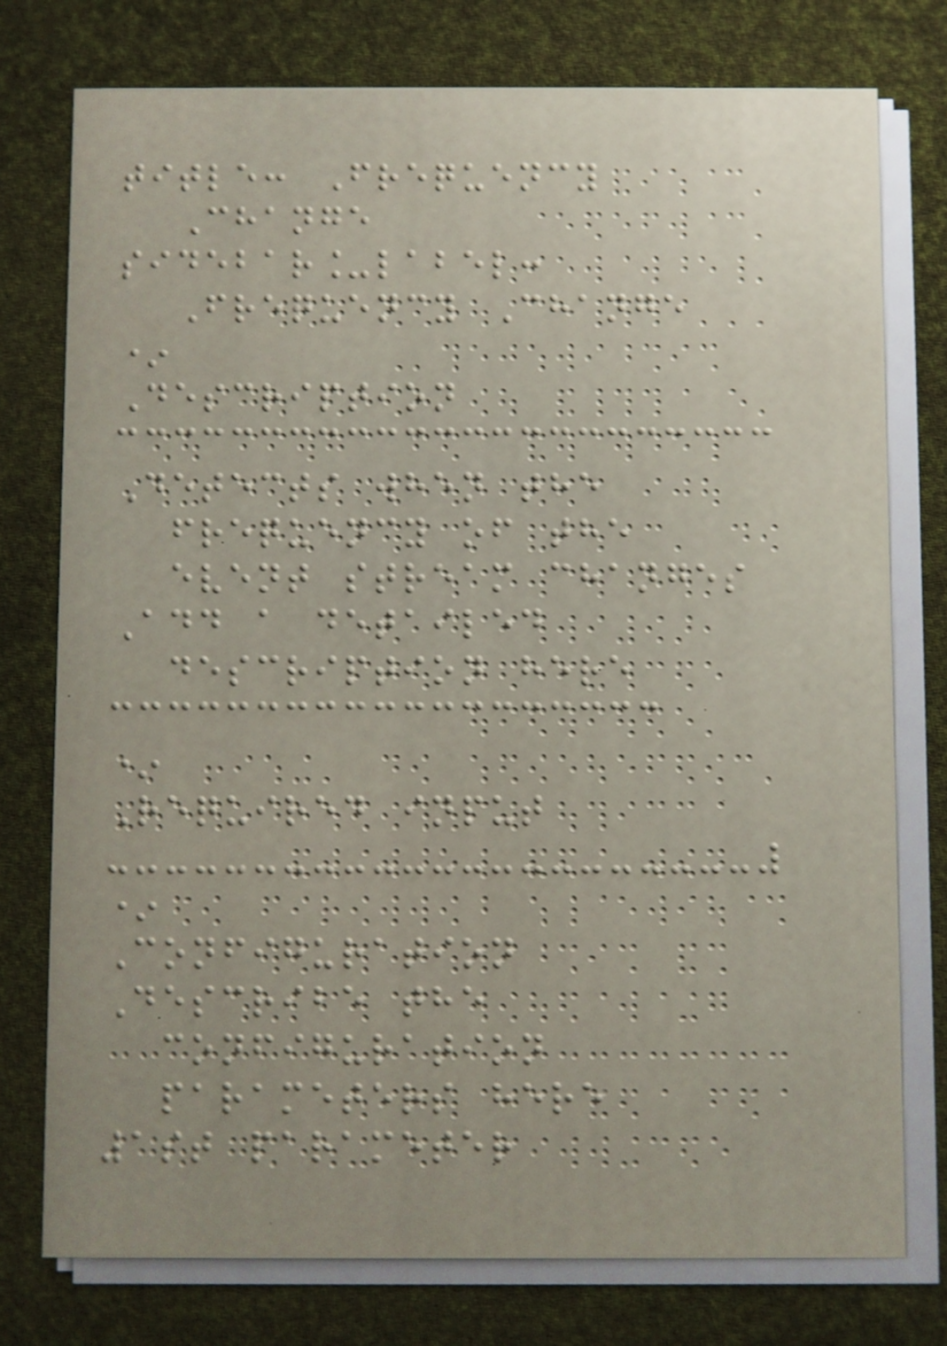title: Frequency
Change
sidebar_label:
Frequency Change
*
Description
Detects when the
frequency of the
event stream changes
Add a detailed
description here
*
Required input
*
Configuration
Describe the
configuration
parameters here
1st parameter
